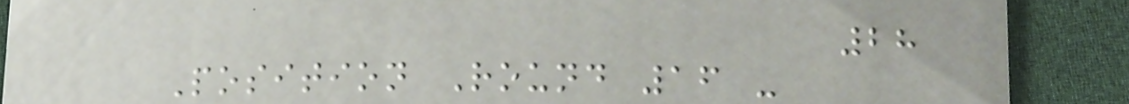28
Position Round 16 -
